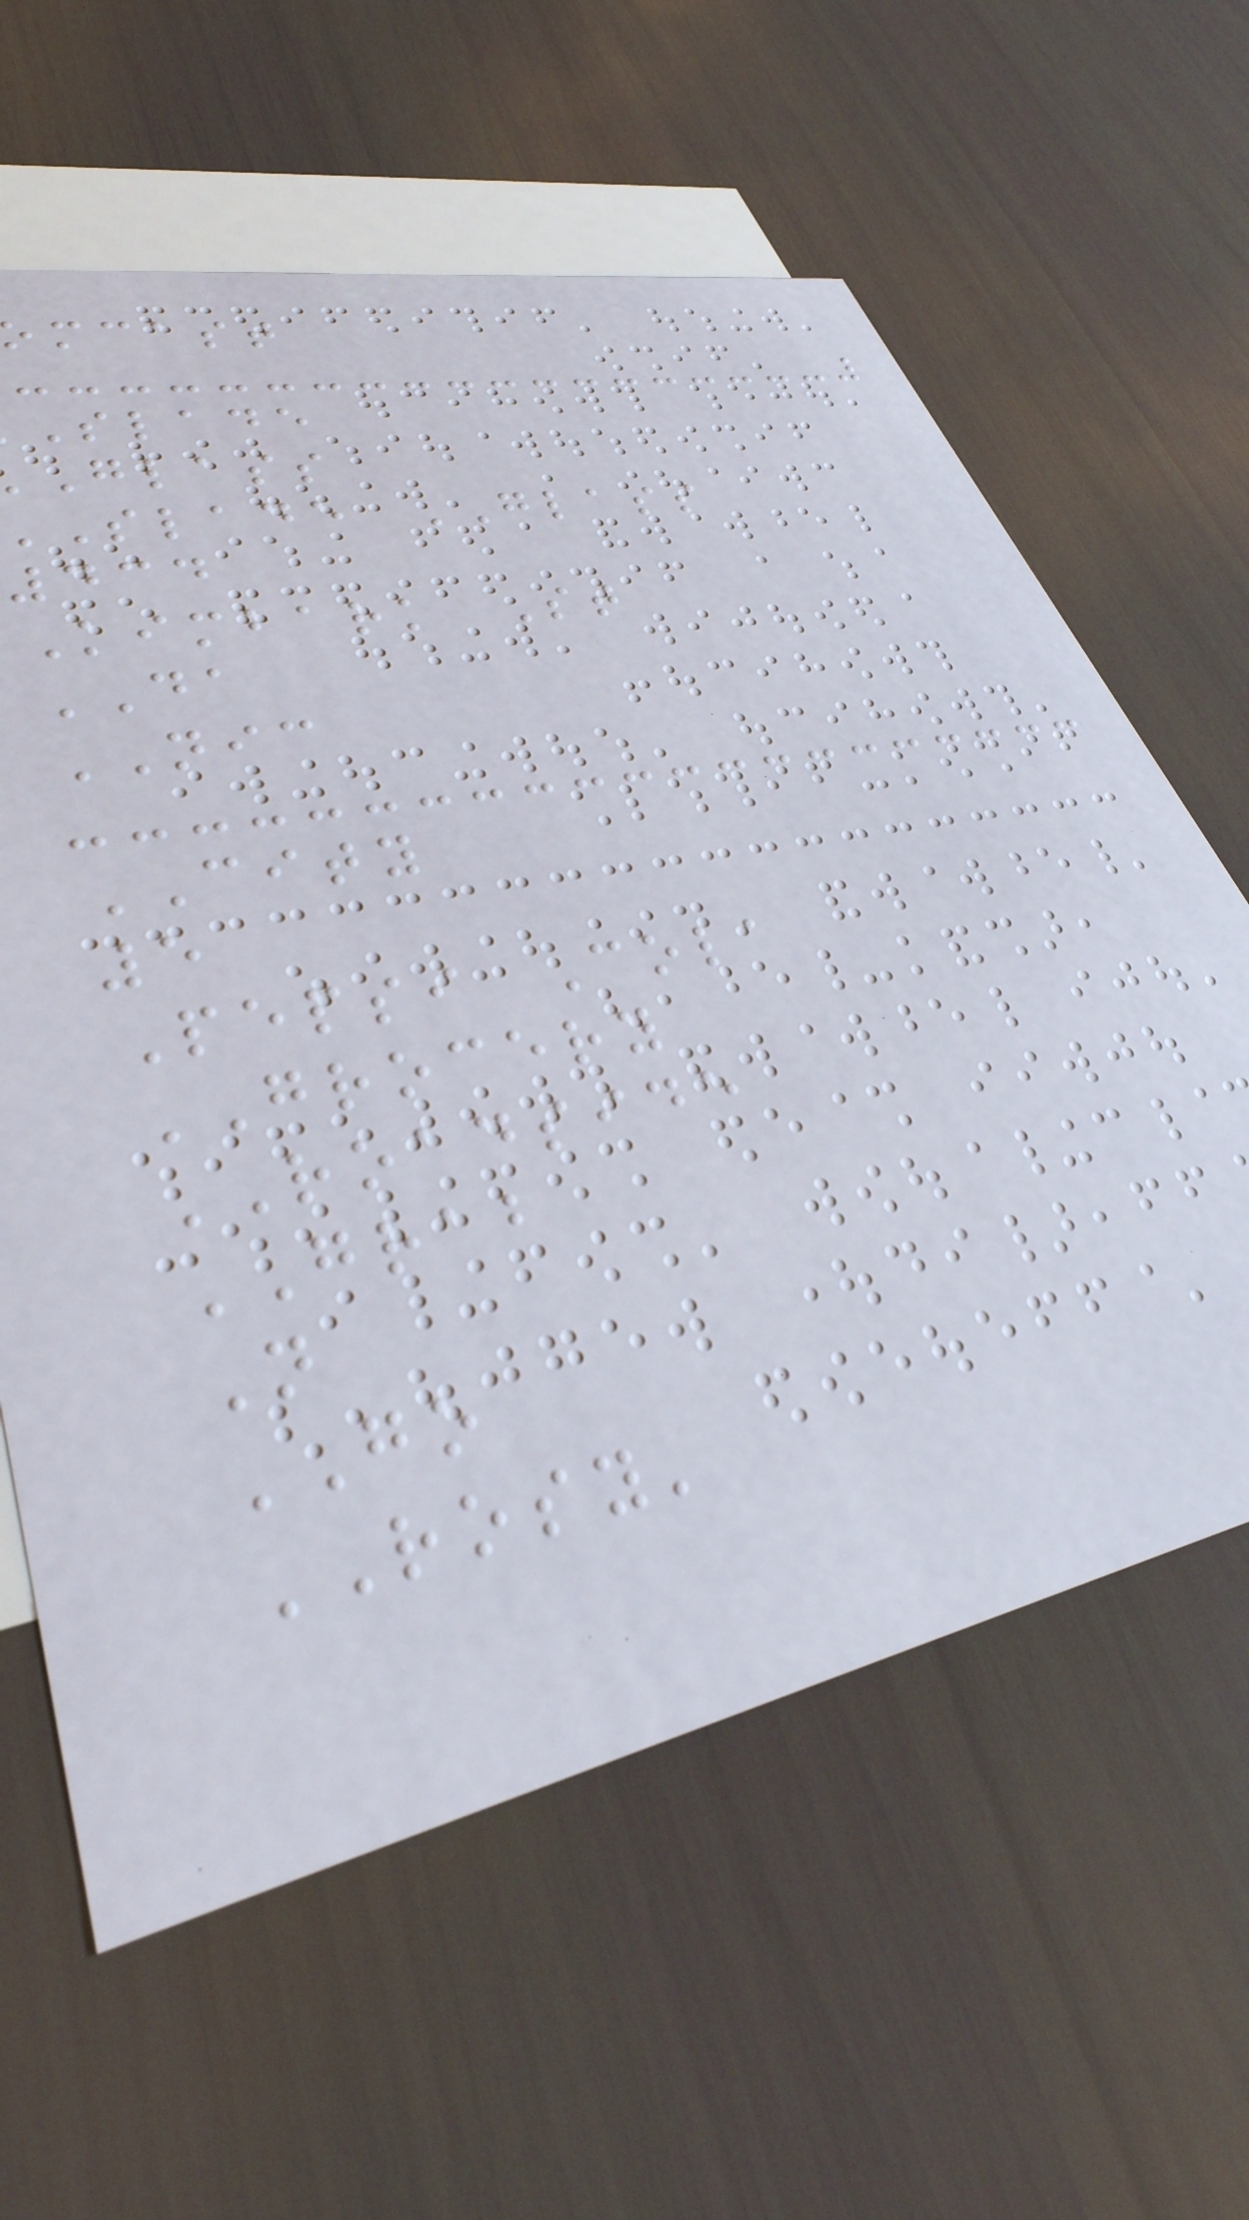mcast
slade
glass
slade GLASS
434
Kimbark St
DA
NIC
CITY
5
Pepsi Cola
GROCERY
ROADSIDE
GRAB
N
GO
ROSY'
